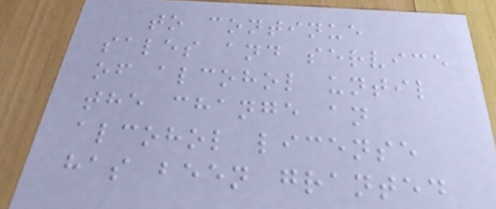to continue
sales and service
of alcohol until
the change an
alcohol license
has been granted
